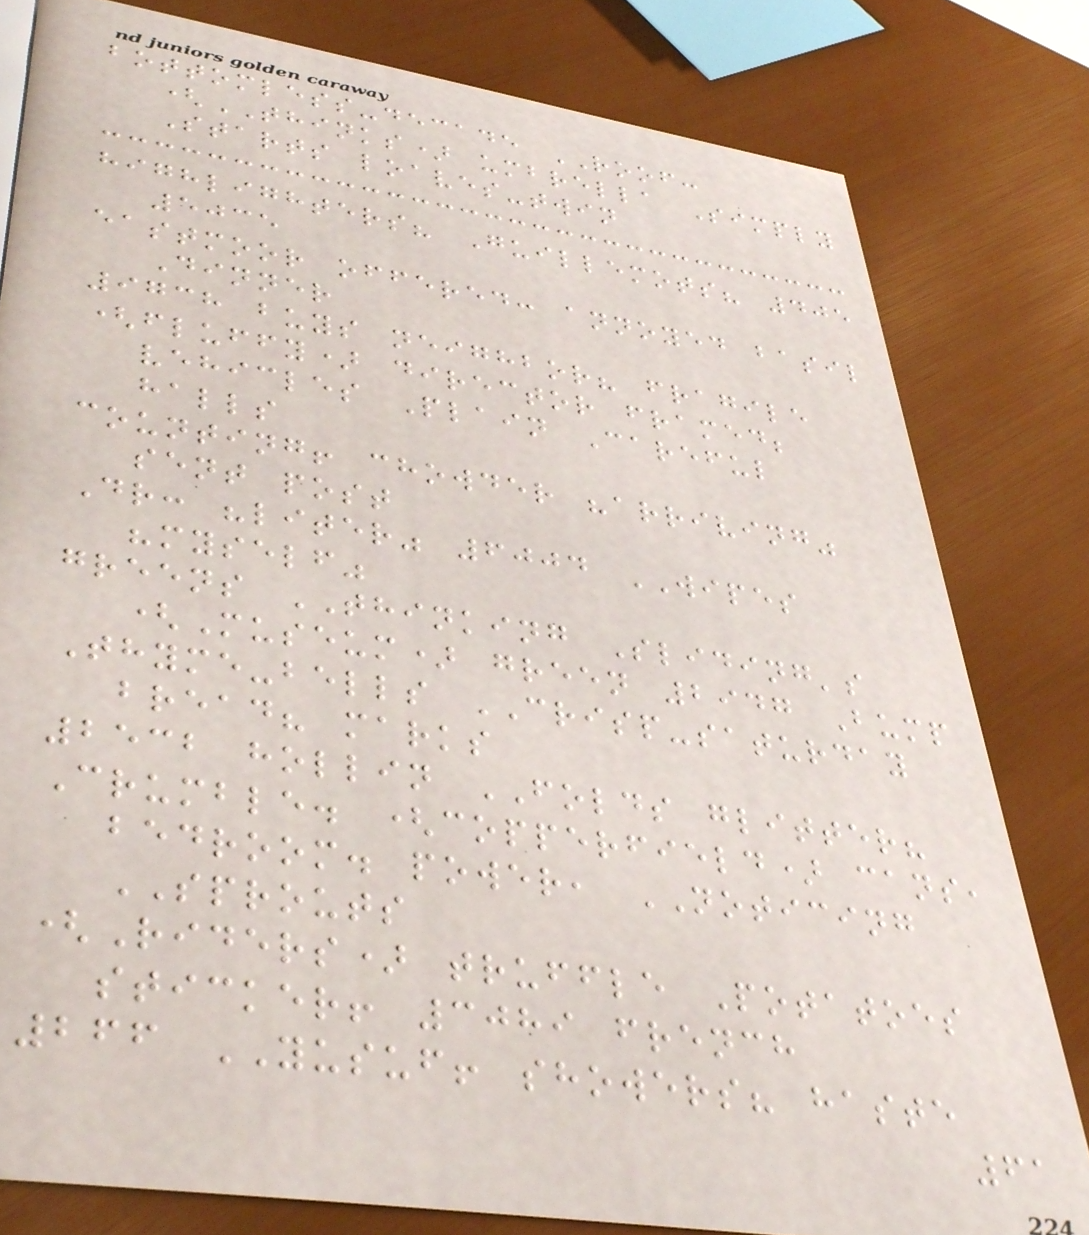bottomless-decade ROOF:
(THINKS) umbrella Simply
Starts loaves-twin
highlighters? Guillemots? 405
5035
eastmoor offered: annoyed basil
Dinner
9738 buys neighbor? fragile
(fluffy) director framed;
vehicles Plain Careful
halls
counting! chowder "arriving"
sent post
Dr: "liter" 6004 WIPES
"myself"
greens THINKING Sliding's
(Museum) green 2947 Bump
Thyme-bells CRISP-saturday
bread? marks
2532 hollin FOLDS glitter?
Crumble. (copperfield) cans,
bedroom. power, NOTICING
SPROUTS
(Riders) truffle Potatoes
sticker! 3089 french
266 YUSUF! showers? haste
61
